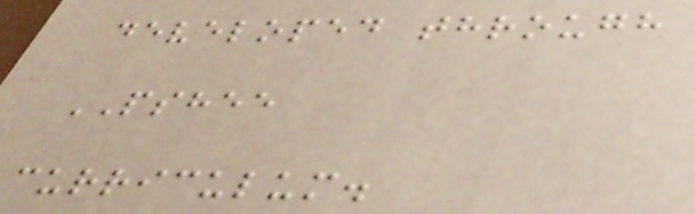developed through
PSHEE
curriculum.
